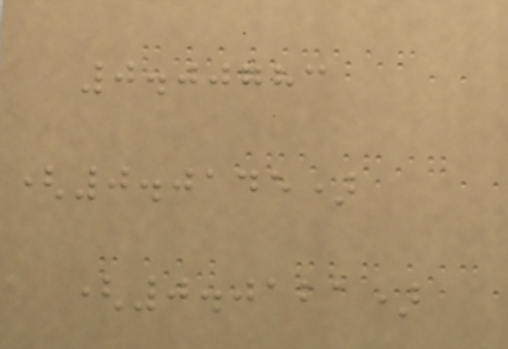0.00783
(0.0145)
(0.0121)
